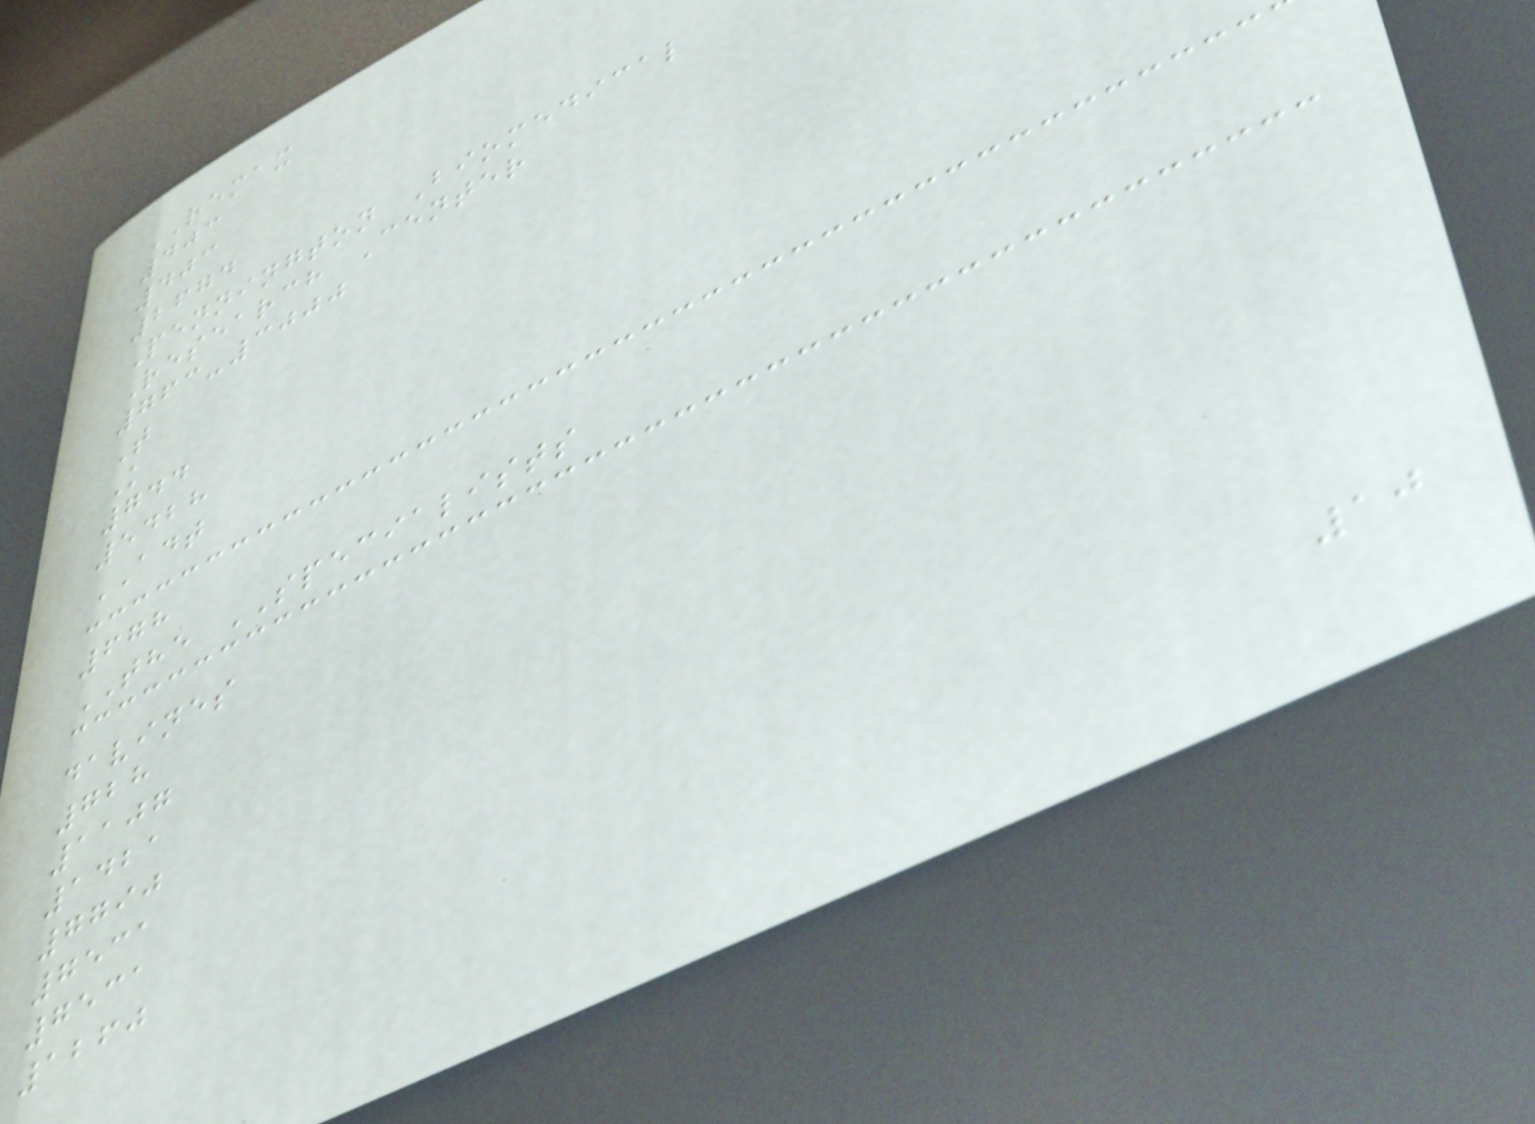REMAX
403
403
2674
Pennington Biomedical
Research Center
763-3000
T
K
744
5428
ADT
678
THE SPECIALISTS
davines
728
1107
1421
7790
7531
7531
1260
10
